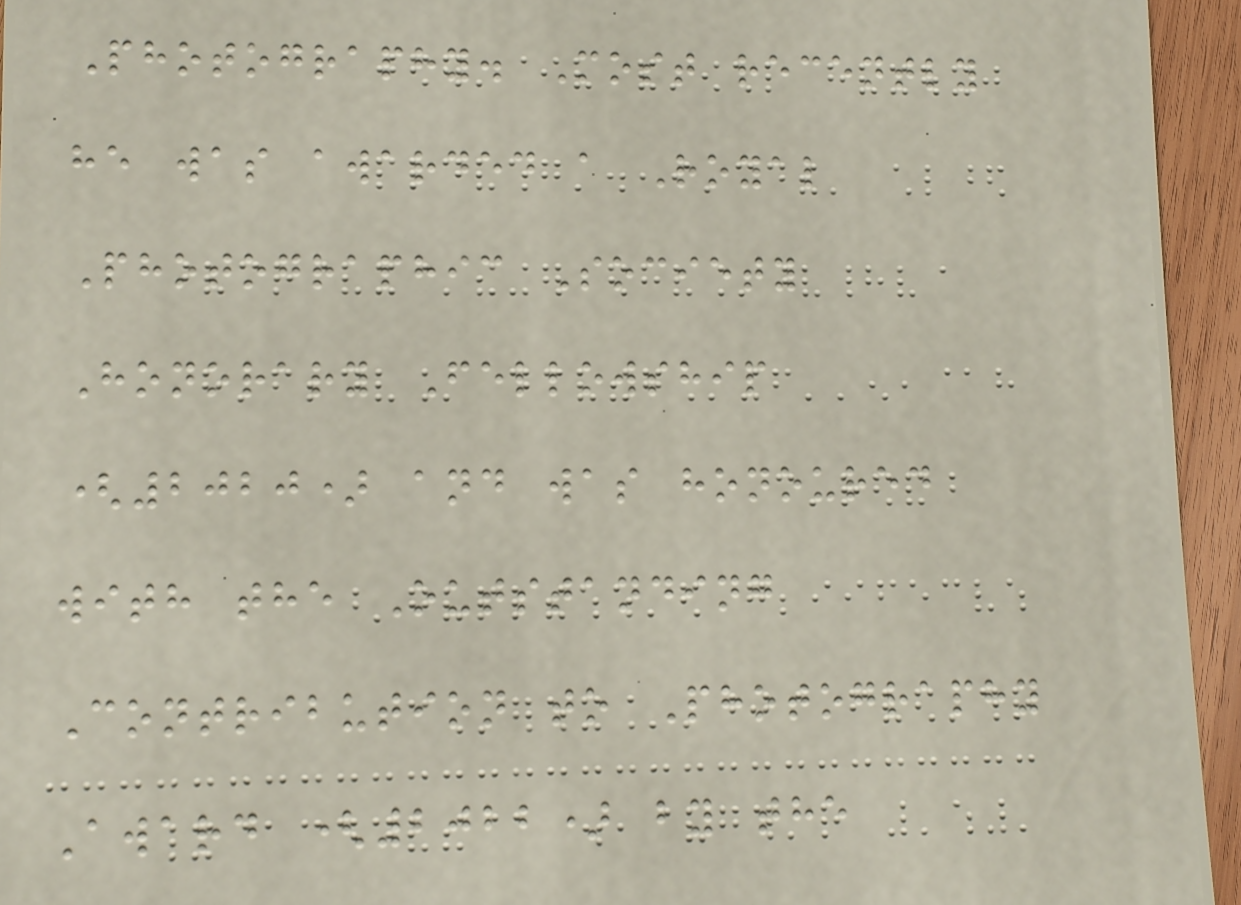Photography. Most recently
he was awarded a Royal
Photographic Society
Honorary Fellowship
(2020) and was honoured
with the Outstanding
Contribution to Photography
Award (2022) by the
